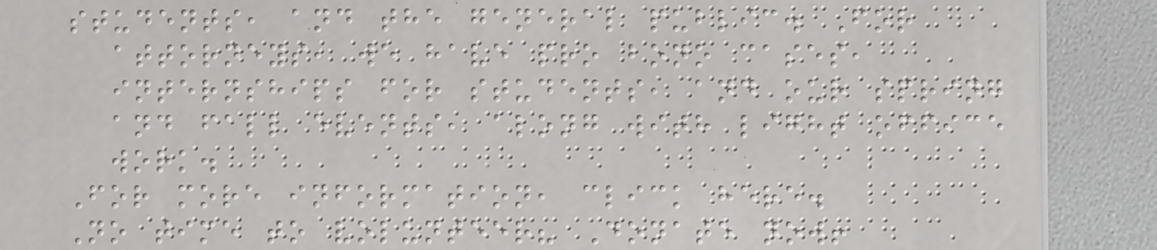students, and the general public. For
attorneys, we have pro bono cases,
internships for students, and our spring
and fall events, along with light office
work.
For more information, click here.
No time to volunteer? Donate now!
